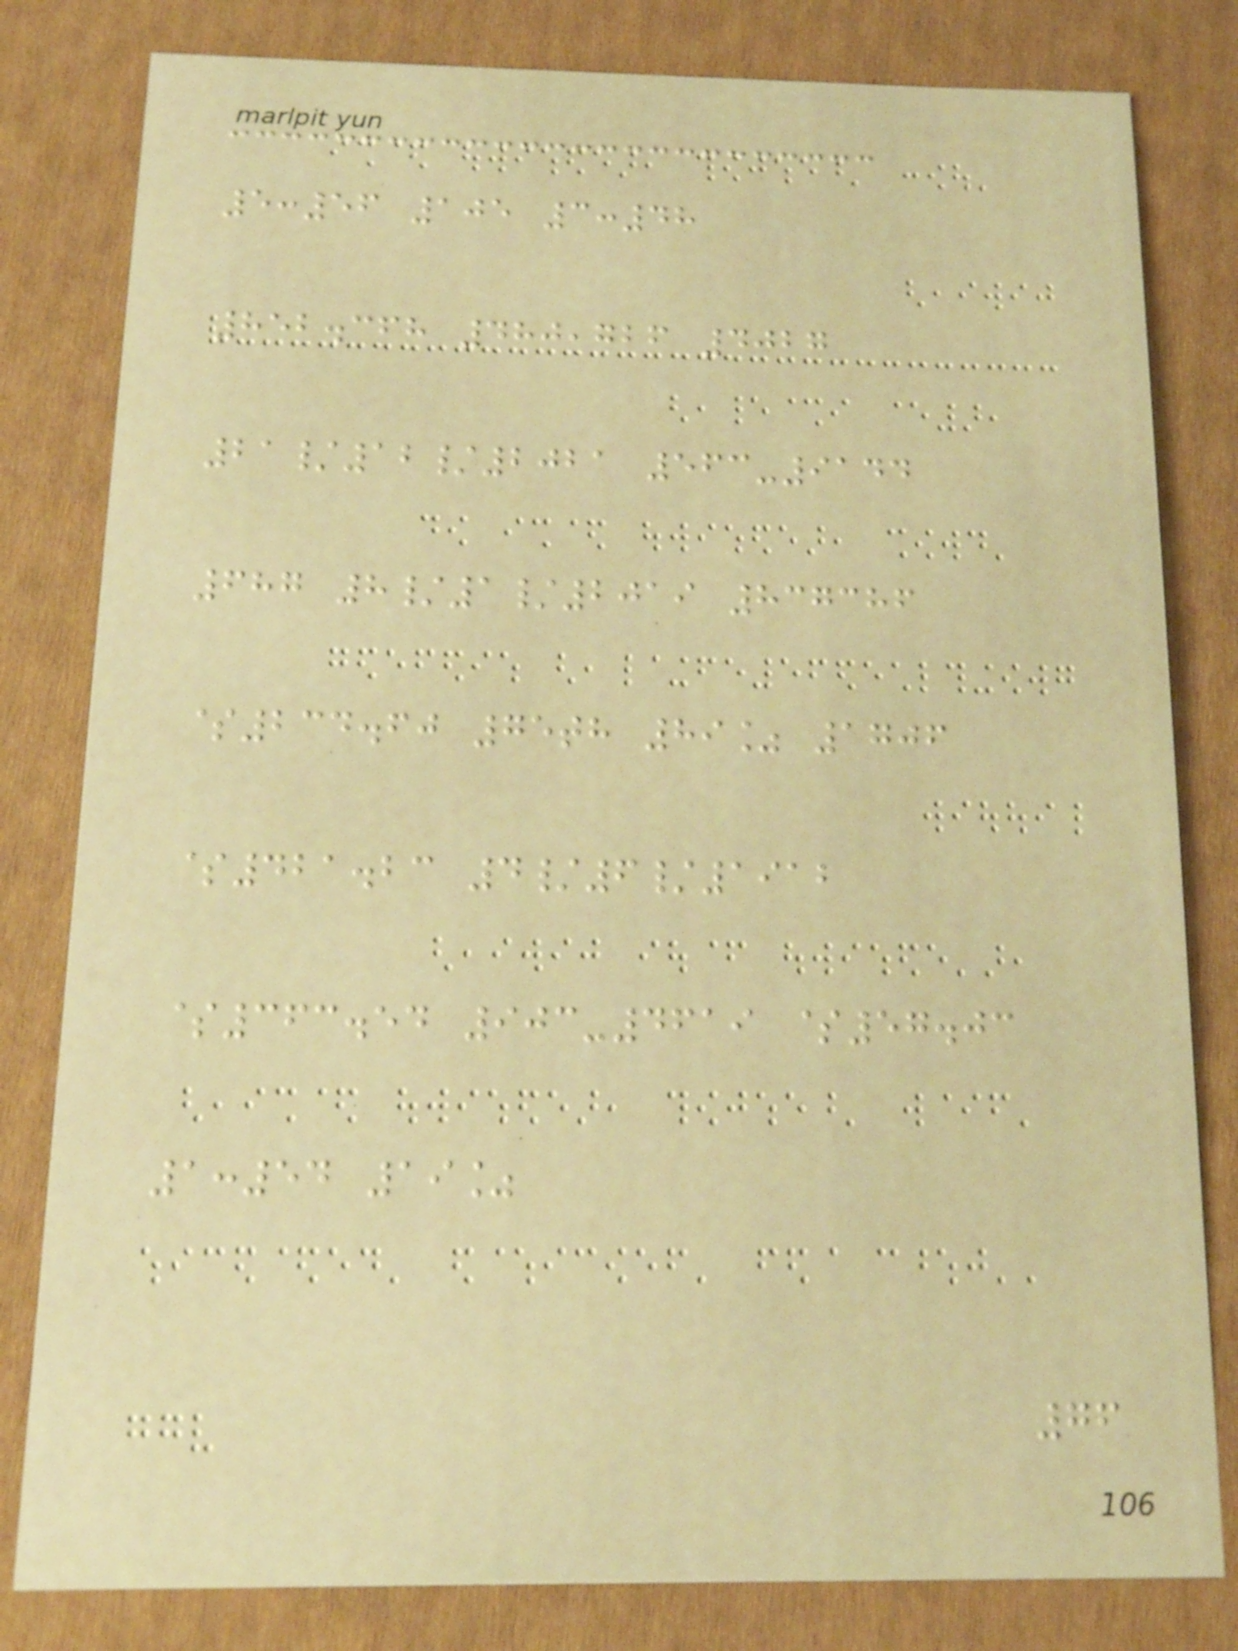5:56 105 3:48
852.368 480,726 4027
21/12/2021 563-9144
687 8/1/2019 837386
$234.60 75th 89% 1706
$421.23 4/6/1912
$363.54 903-4619 $57.03
1:54 19%
76
